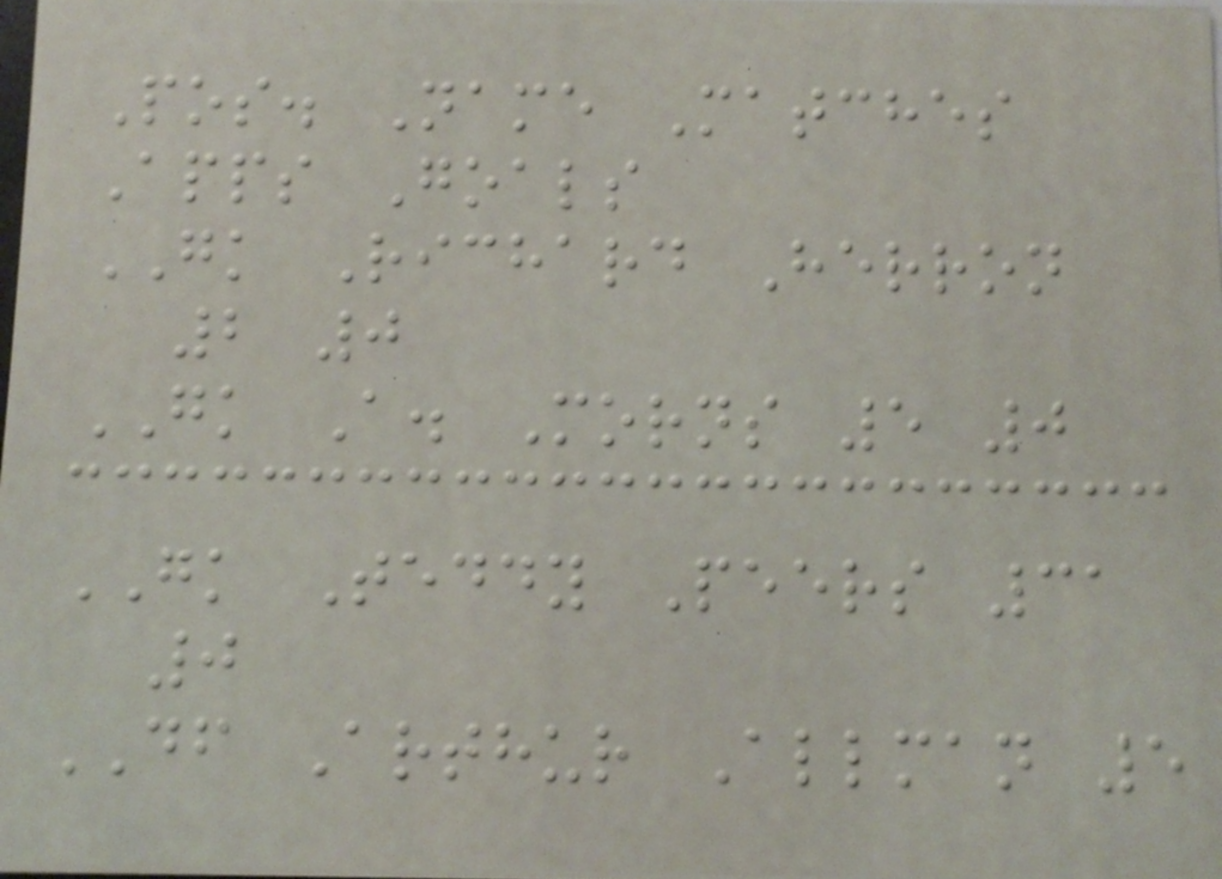Pos. Name Matches
Apps Goals
GK Richard Herron
2 0
GK A. Morns 5 0
GK Teddy Peers 31
0
DF Arthur Allman 5
